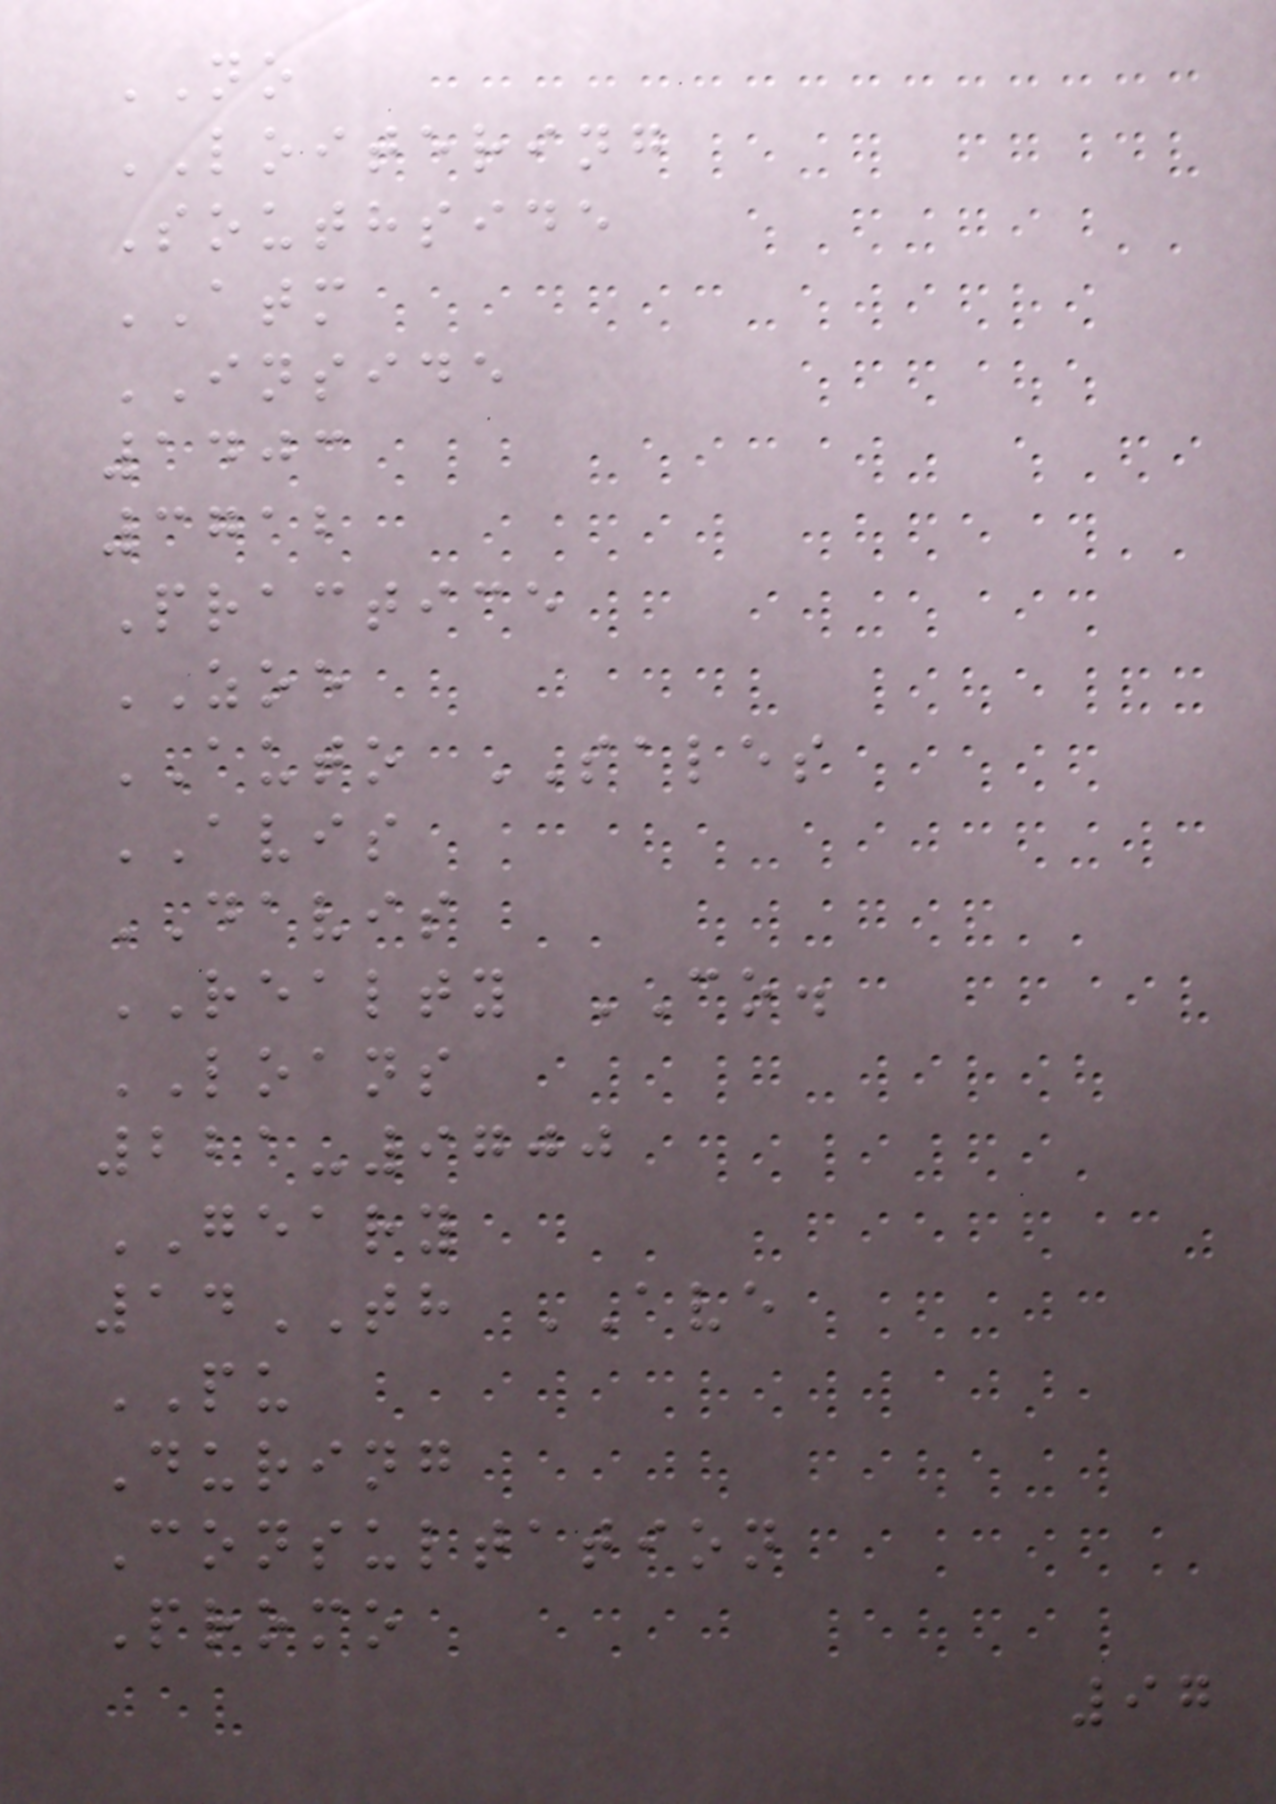NO
LOITERING
Southside
ATM
INSIDE
1403
3712
Practice
ZOE
AUTO SALES
AVIS
DAVIS
REALTY CO.
LOANS
221-9700
GEARY
14TH AVE
PU
During
Consultation
Promo
97
